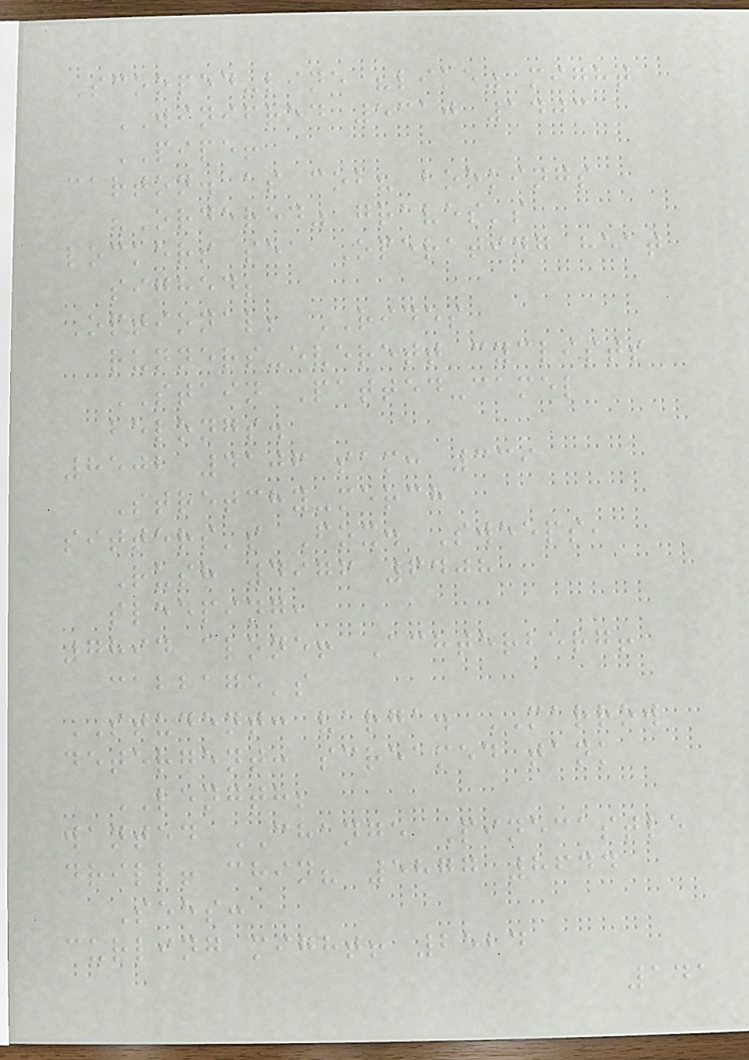Scooped-line "like" might
WINIFRED 5310 1403
PIPE!
carton. as cob? bookings
"Ordered" graves's
lockers sea Operating heat
sighed;
Optional; RIDES
runners-everett cyclists
STAIN Patted-camel
belongs.
8502 4106 sam: 339
Stretchy-merch
sitters's Fox. Sweeps,
Rush 4976 6408
sleeping,
7894 alone! Achterberg!
cabbage's
STUDENT: varga. MARROW
detergent: screamed tank
LENGTH;
wanted CHANGE Pinecastle
drill! chin? 5877 8644
Sees:
curling might! 2524
141
